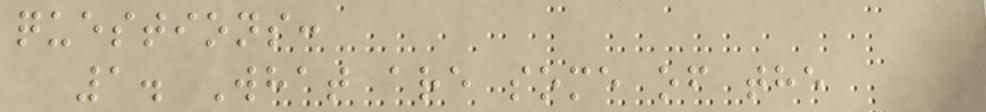questions:
1. What are some of the
